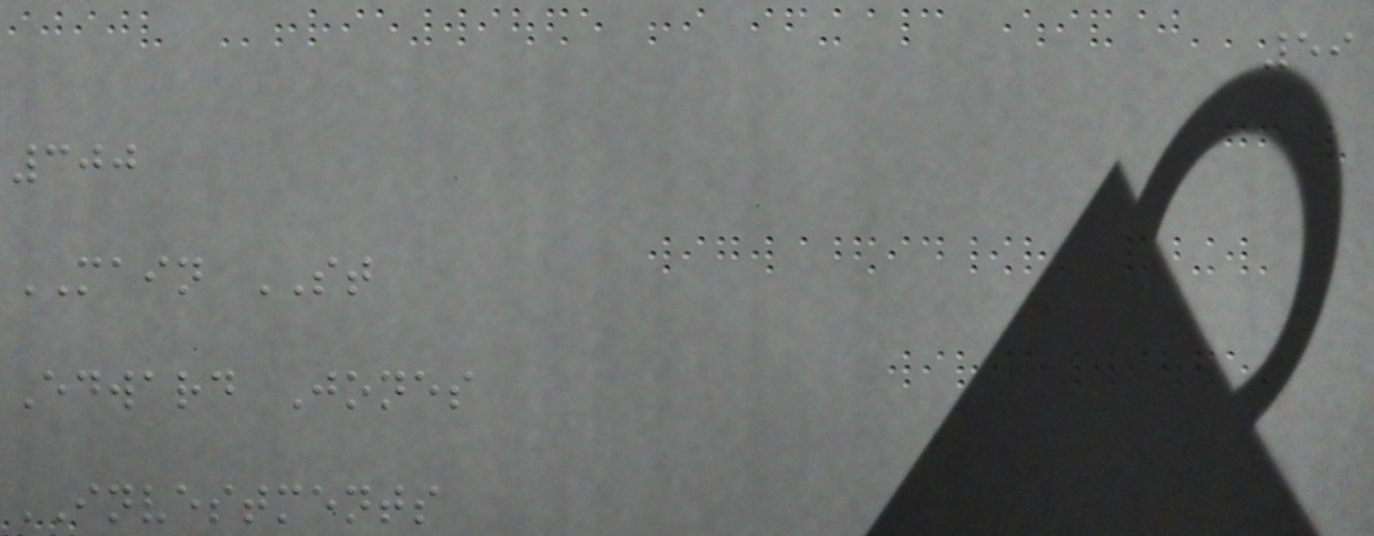59
300
MAIN ST
Edward Jones
INVESTMENTS
